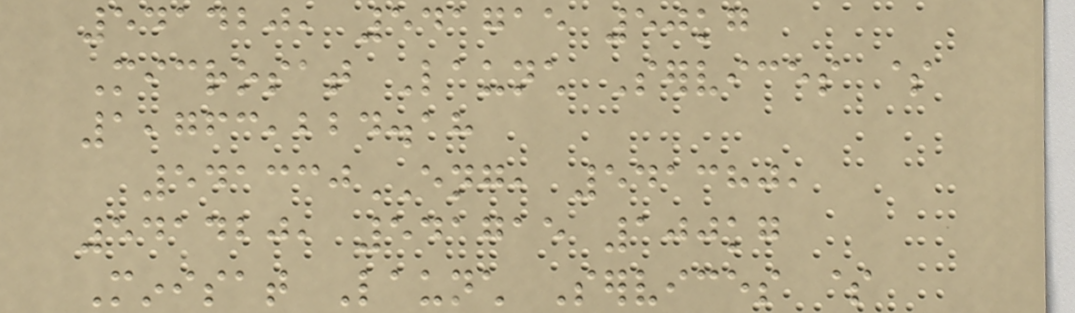541420, 541715 50kg
Microsat Launch Services $
1,763,224.18
541330ENG, 541380,
541420, 541715 100kg
Minisat Launch Services $
